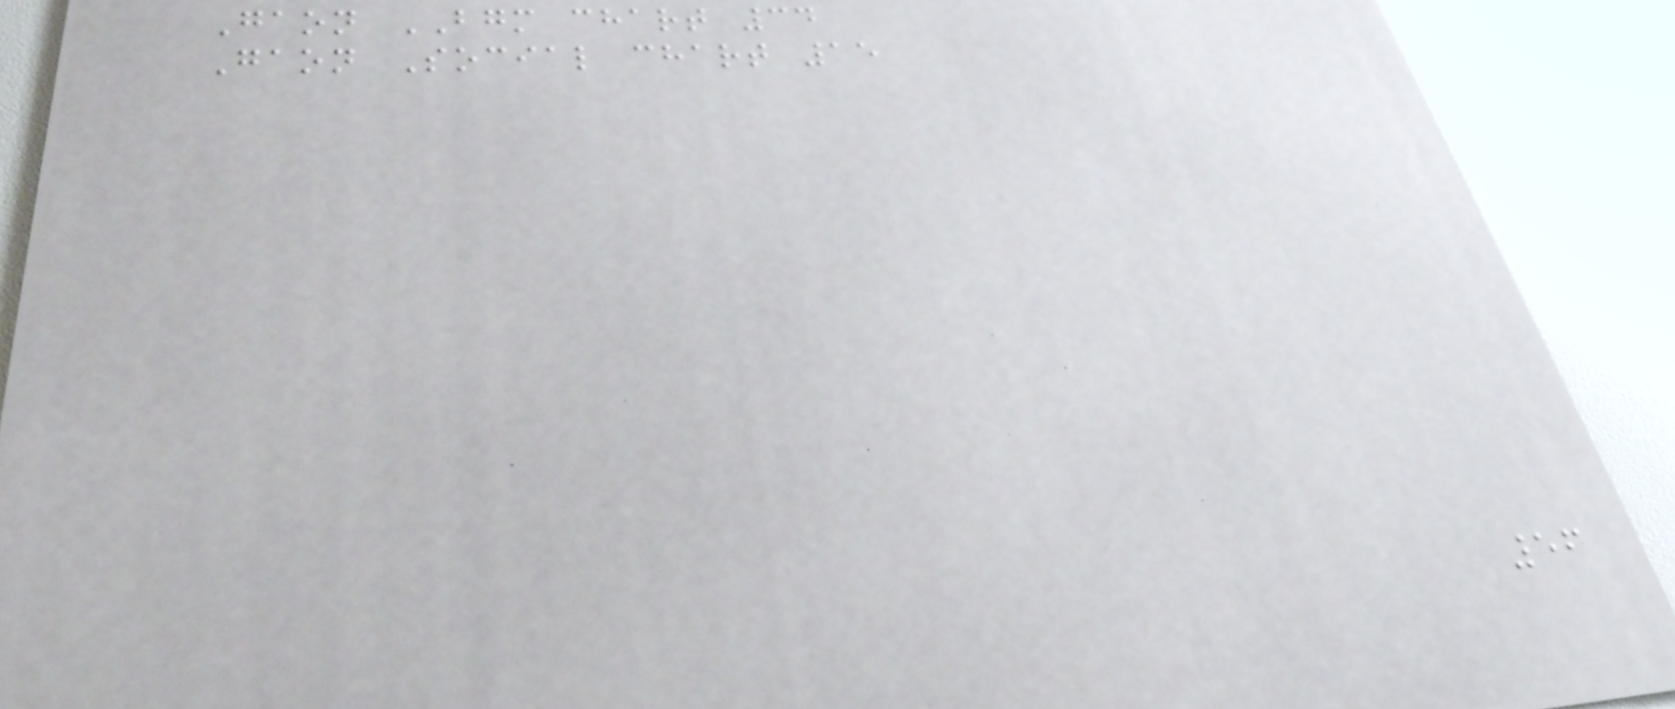Gaon BGM chart 34
Gaon Social chart 15
56
